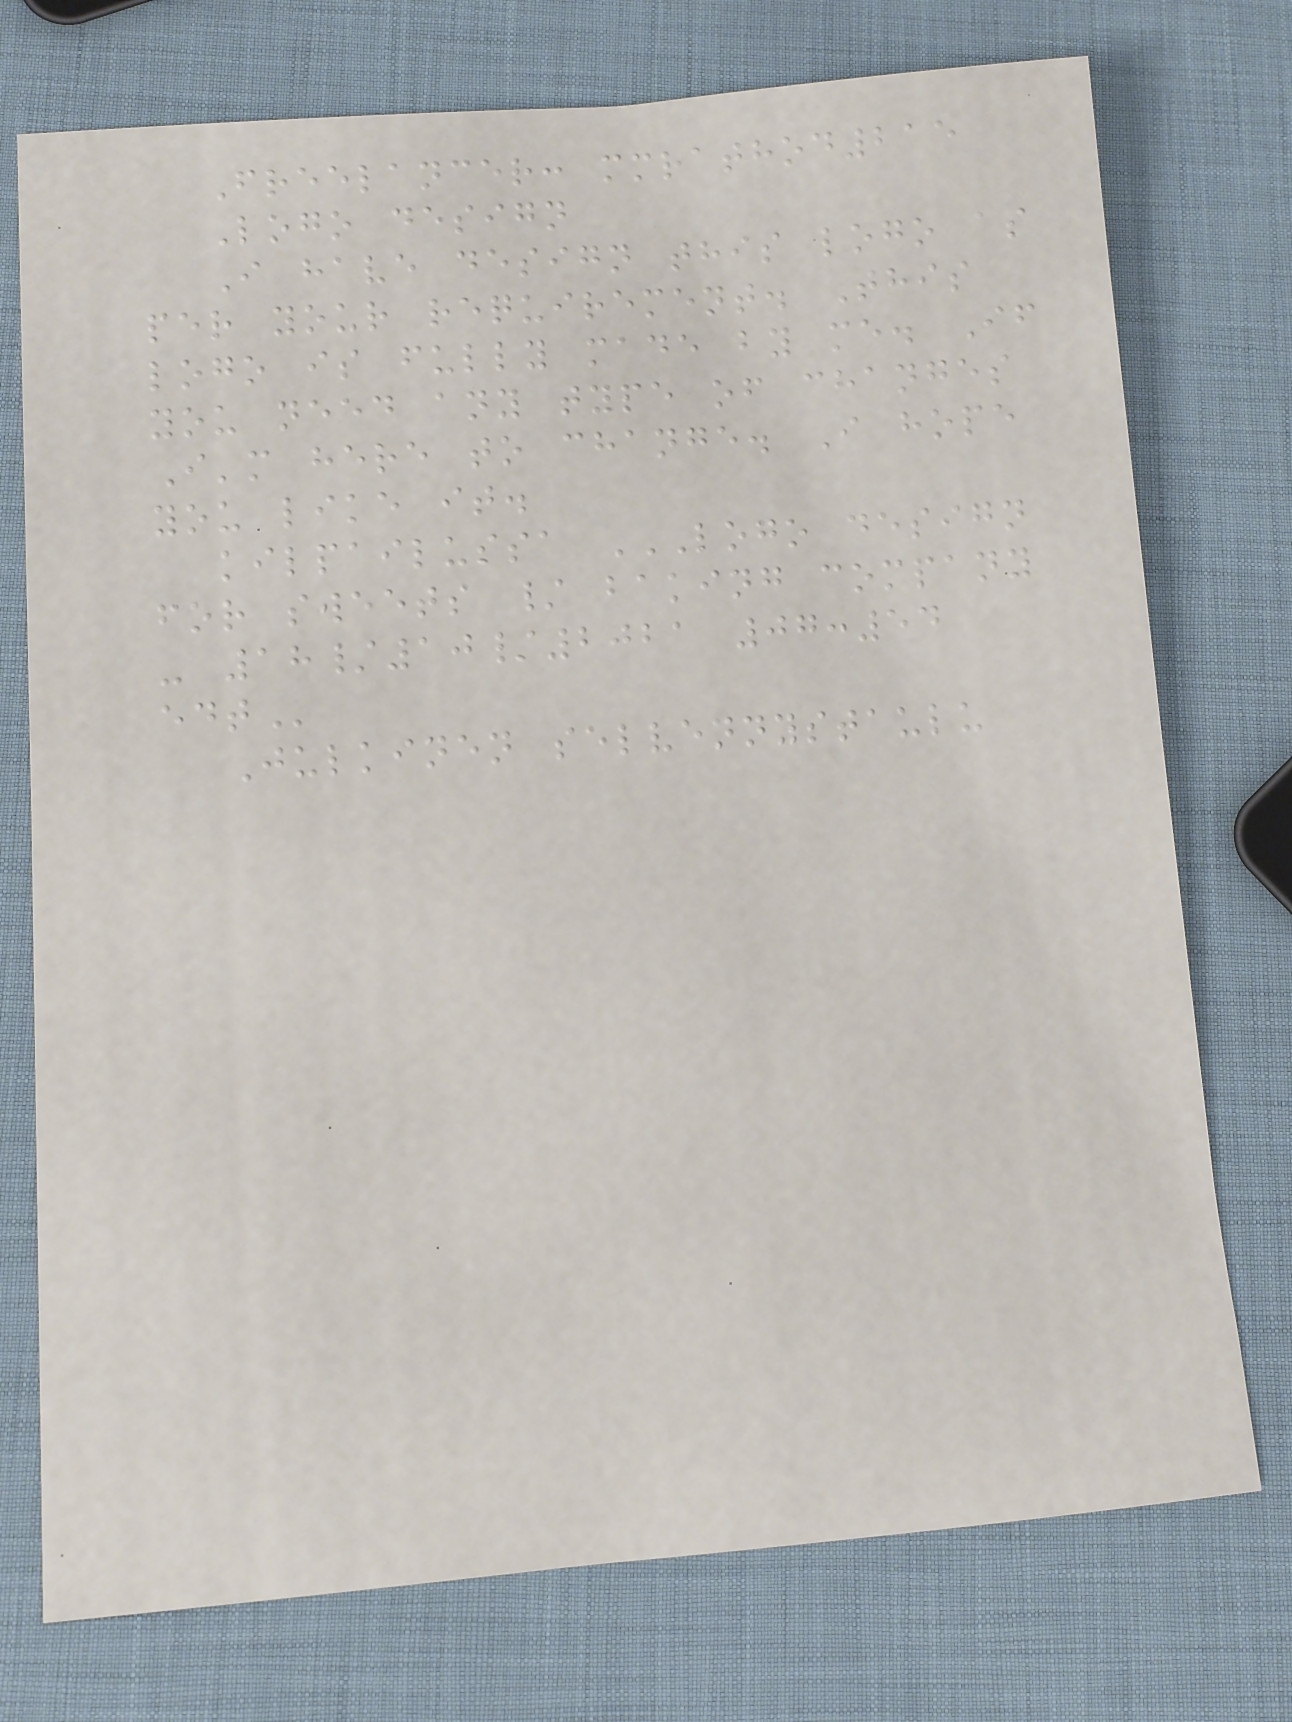Freelancer: mmrathod215
Logo design
I have design this logo as
per your requirement. This
logo is fully made by me. If
you need any type of changes
I'm here to change. I hope
you like it.
kilpailussa LOGO DESIGN
FOR SWEETS / BAKING COMPANY
- 18/10/2021 07:54
EDT
Julkinen selvennystaulu
